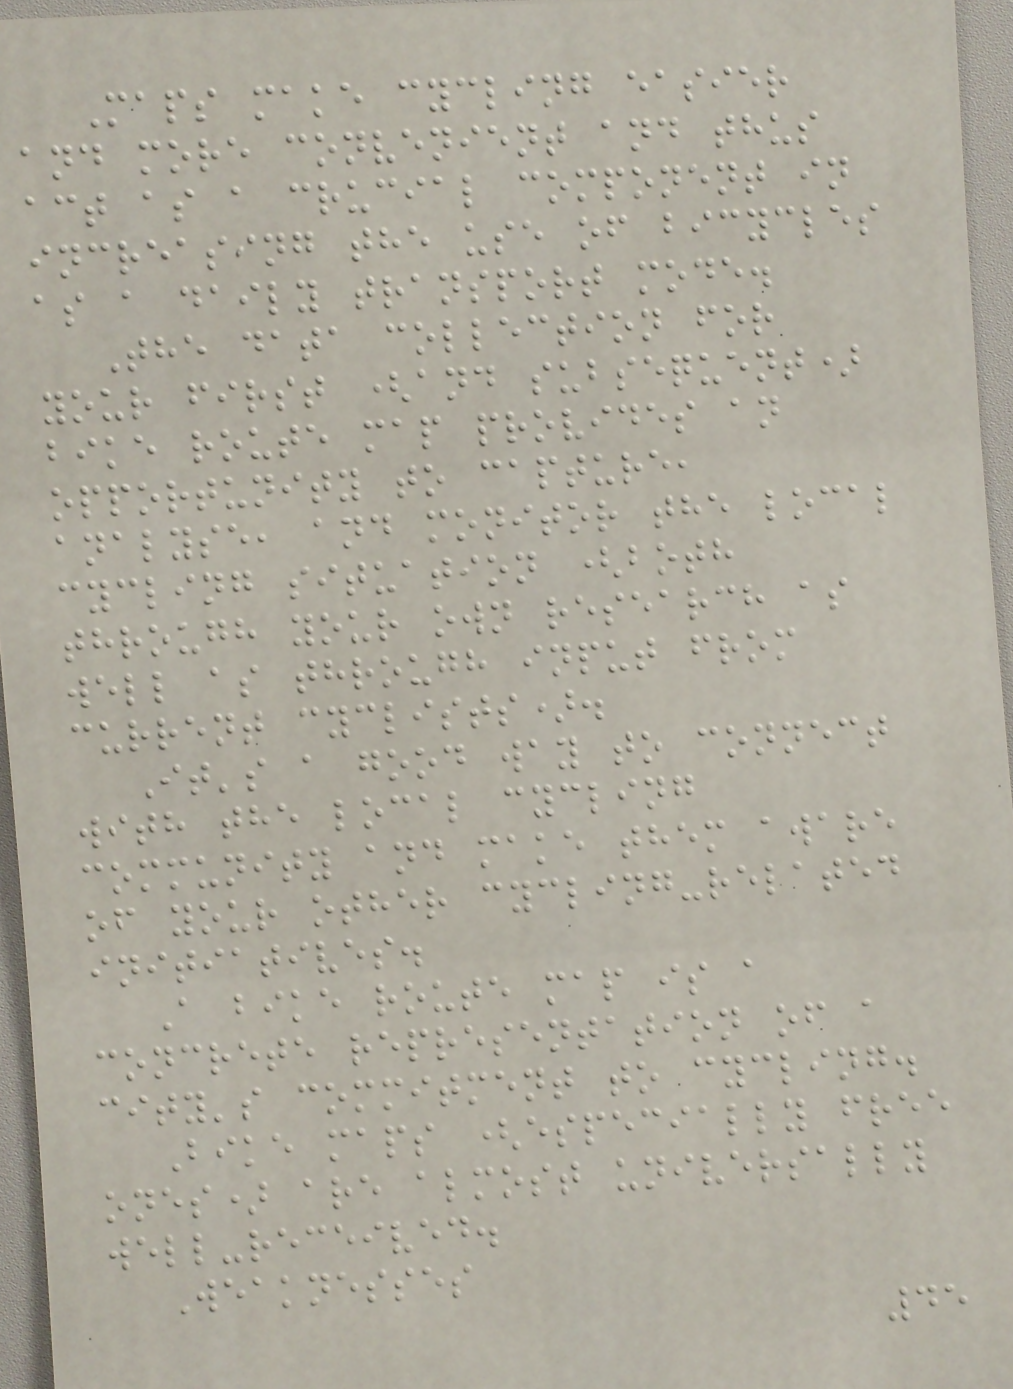Maps make cycling easier
and more convenient and thus
act as a crucial component in
increasing the use of bicycles
as a daily transport mode.
The data collection for
your first (and subsequent)
bike route map provides an
opportunity to capture,
analyse, and monitor the local
cycling situation (both
through your own research as
well as through input from
current cyclists).
It's a good way to connect
with the local cycling
community and make them aware
of your other cycling-related
initiatives.
A bike route map is a
concrete representation of a
city's commitment to cycling.
Bike maps (especially free
ones) are almost universally
well-received.
Weaknesses
45
